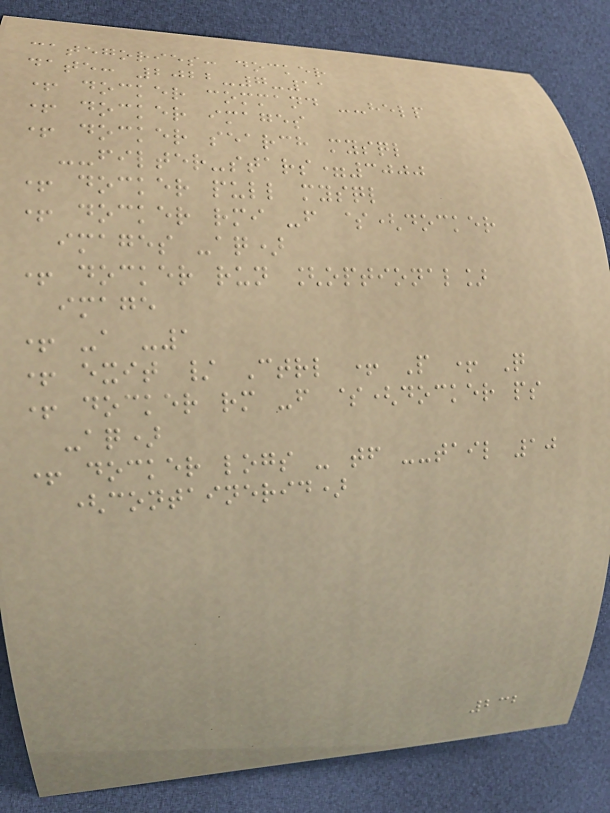categories: docker
date: 2022-7-11
+ docker command --help
+ docker images
+ docker search mysql
--filter-stars=3000
+ docker pull mysql
+ docker rmi -f $(docker
images -aq)
+ docker run [optional]
image
+ -a -1
+ exit / Ctrl + P + Q
+ docker rm -f $(docker ps
-aq)
+ docker logs - tf --tail 10
(containerid)
232
